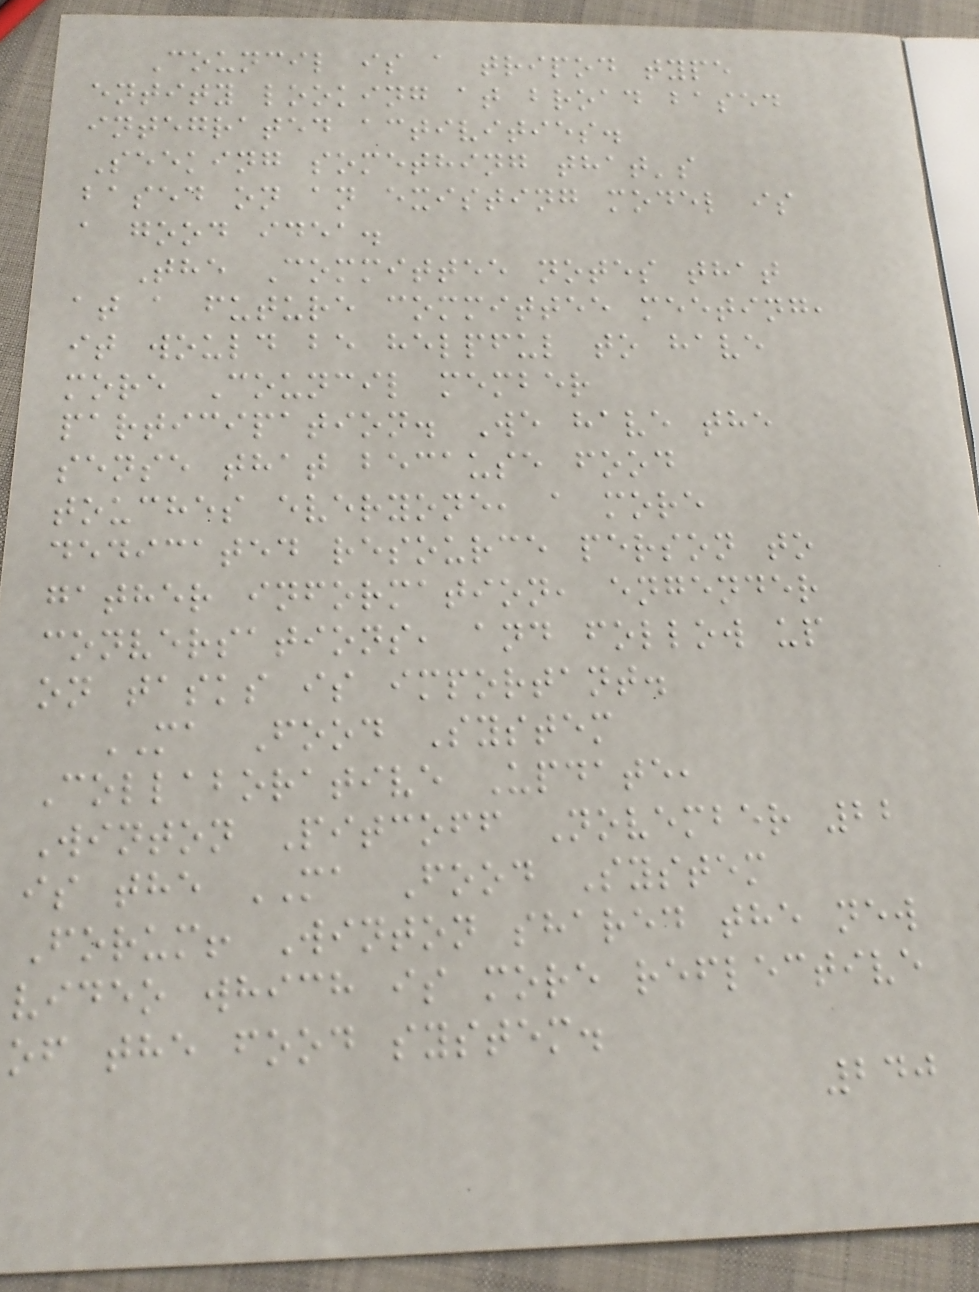Council is a tripod type
entity looking at broad based
integrated activities.
Seeking something that's
based on an existing model is
a good idea.
The Committee notes that
at a future committee meeting,
it would be helpful to have
more Council member
participation. We have the
sense that because food
touches everyone, a more
dedicated resource person to
gather information, engender
conversations, and follow up
on tasks is important.
MA Food System
Collaborative Update,
Winton Pitcoff November 22
is the MA Food System
Forum! Winton shared the new
video which is more reflective
of the food system.
240
